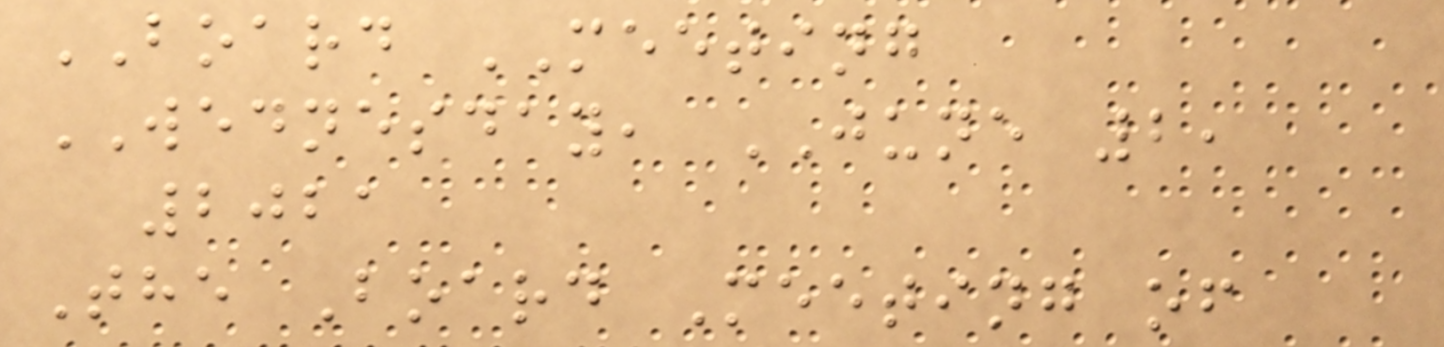BOARD MEETING
WEDNESDAY, JUNE 2,
2021
The Board Meeting of
